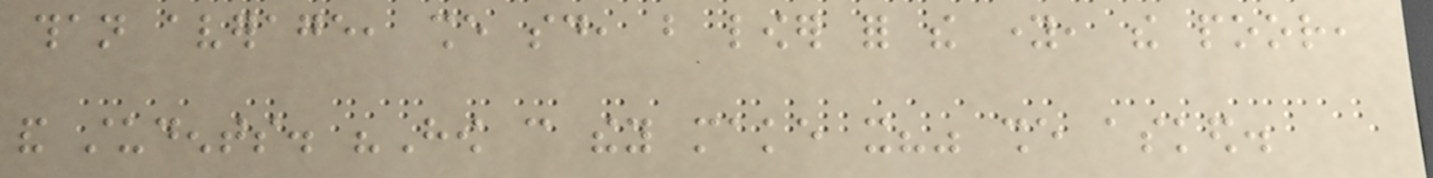than average, she said, but lower for the young, the poor,
and students. "How can they make it?" she asked.
